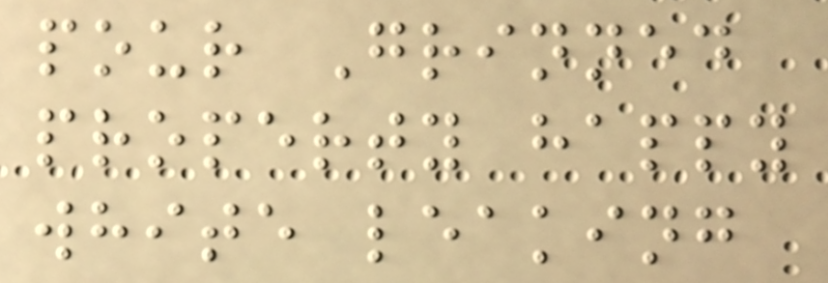pour Grinned
property happy
white leaking
